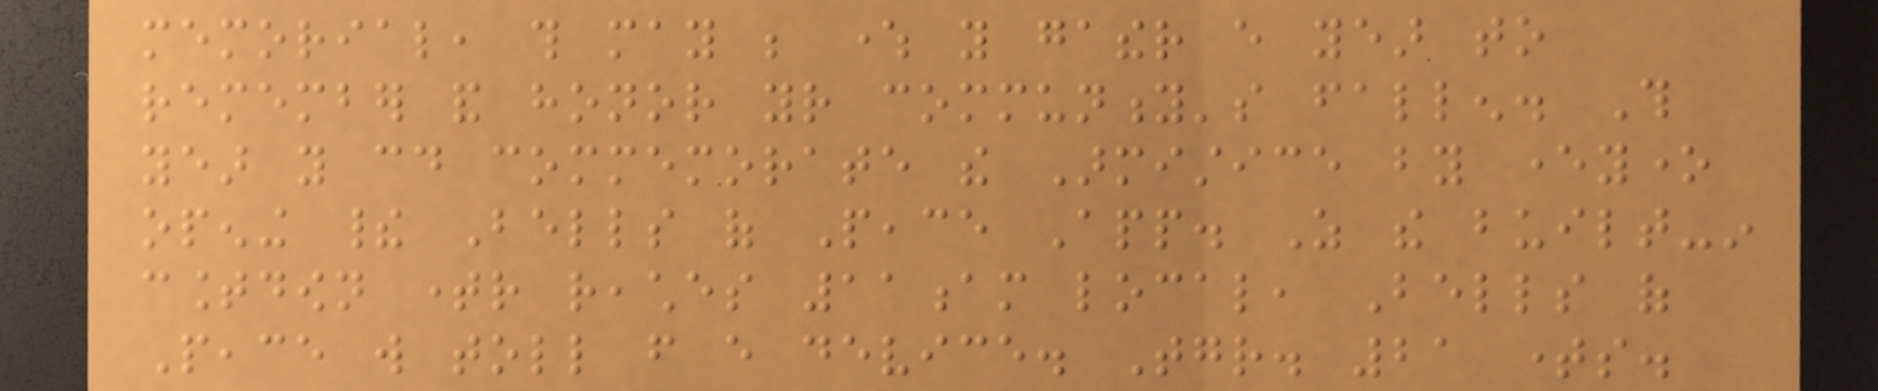memorial, this may be where you gather every year to
remember and honor your community's fallen. This
year you could commemorate the Armistice by everyone
opening their Bells of Peace App. As the built-in
countdown timer reaches 11am local, Bells of
Peace will toll from every device. Together. 21 times.
